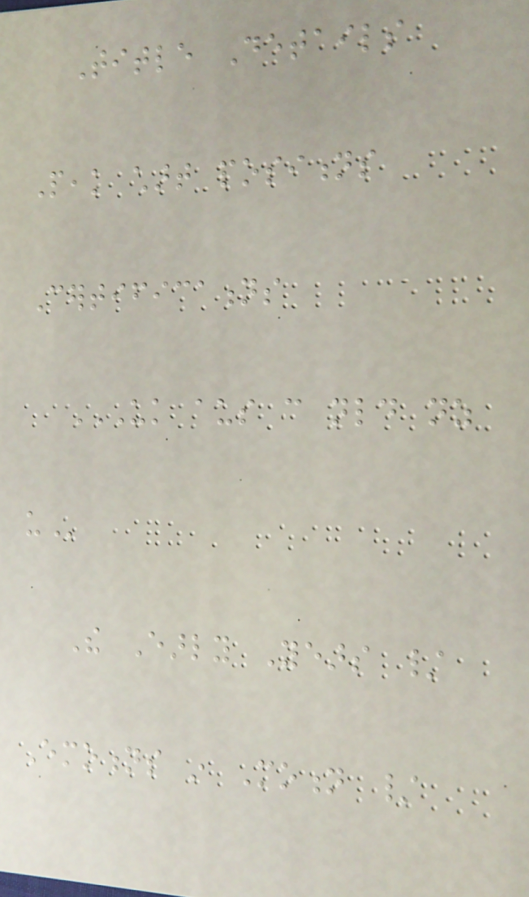Title Details
Peak chart positions
Certifications
UK AUS CAN NLD NZ
US
The Early Years /
Emotions in Motion /
